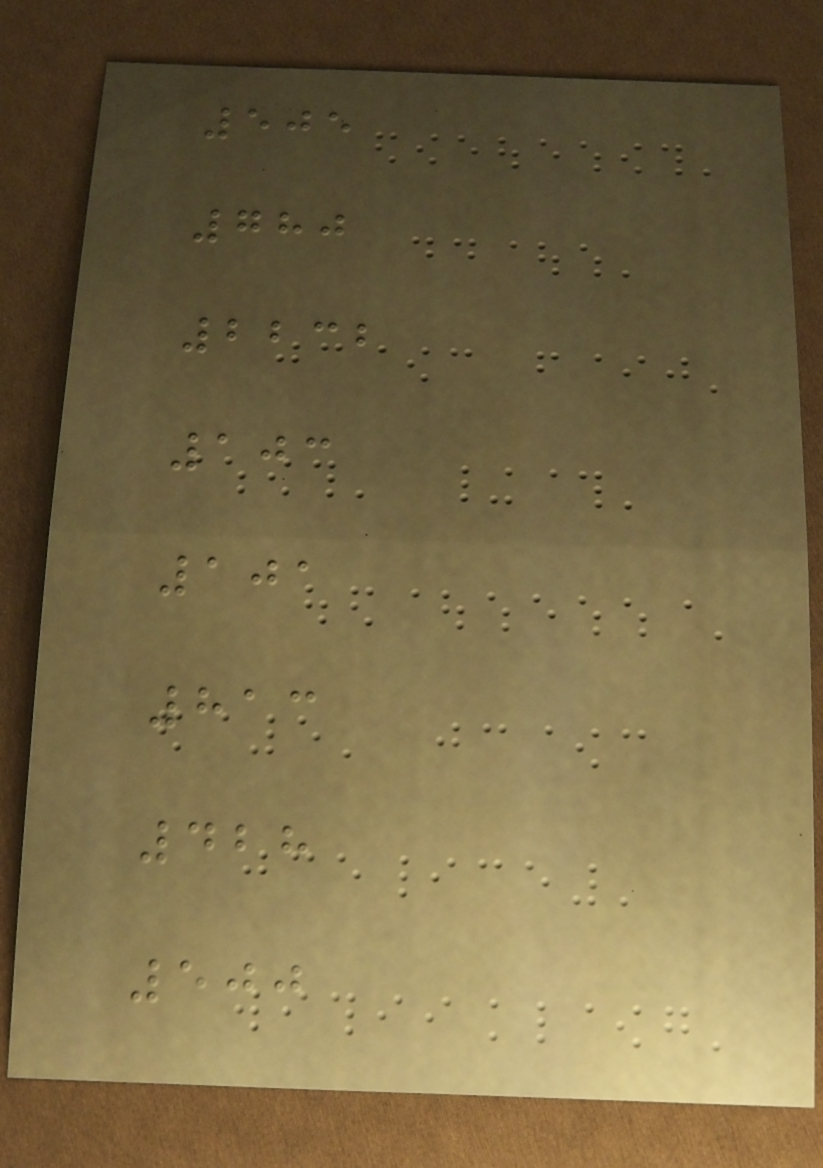505
780
2232
103
101
813
428
500
